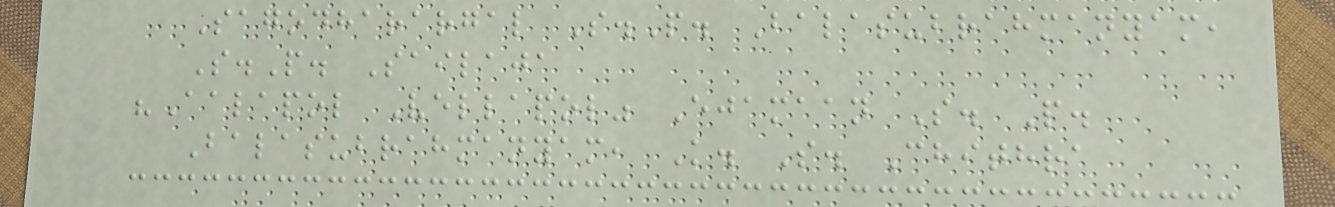Sagodharargal S.P. Balasubrahmanyam,
S.P. Sailaja
"Aalapol Vellapol" Ejamaan S. P.
Balasubrahmanyam, K. S. Chithra
